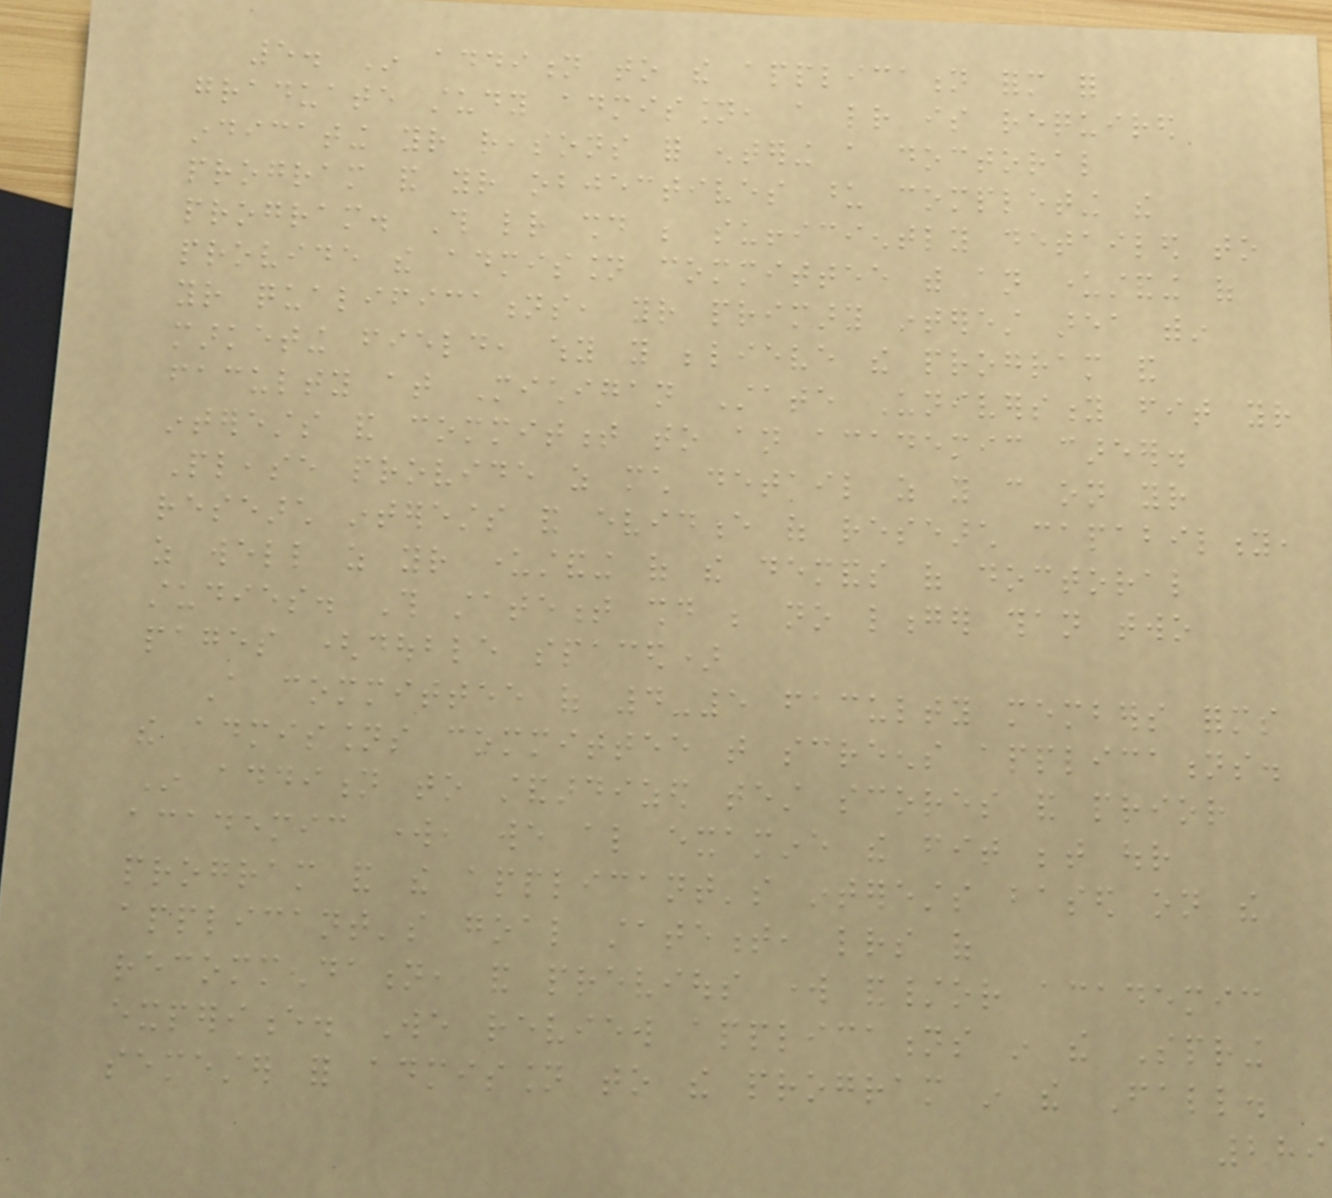5. In addition to the application form for
graduate study admission, a letter is required
indicating your reasons for entering a doctoral
program and your objectives upon completing the
program. This letter should be sufficiently detailed to
provide the admission committee with an understanding of
your qualifications, your primary interest area within
marketing field, why you believe the program and
faculty at Michigan State University fit your
interests and commitment to an academic career.
Please provide as much detail as you can on your
research interests and evidence of research capability,
as well as your understanding of the demands of doctoral
studies. This statement should be no longer than two
pages (double spaced)
A committee of 4-5 faculty members forms
the admissions committee that screens applications.
In addition to standardized test scores and prior
academic work, we also examine the fit between our
program and the applicant's interests based on the
applicant's goal statement, letters of
recommendation, and previous work and/or academic
experience. We review applications in the Spring
semester for admission to the program in the Fall.
289
